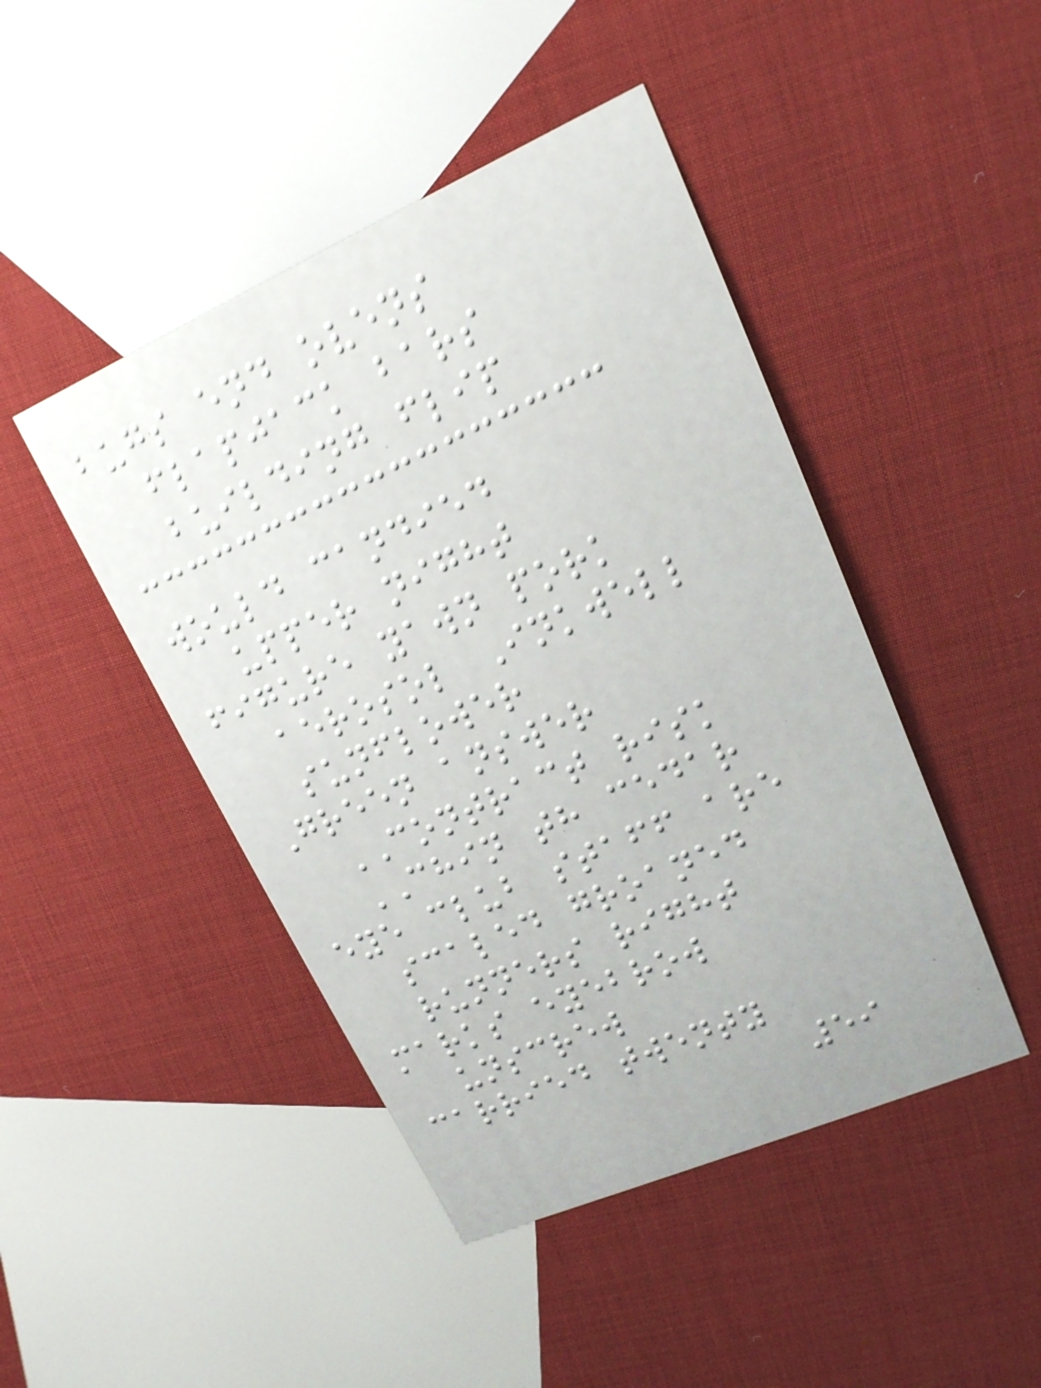bugs end ovens
flapjack bars
building flip
would candied
upper night
figure yawn pork
aerosol Inkwell
sunflower
Green answer
CONTRACT risk
CHIN th cedar
eye club staff are
scaled groaned
runners right
marks eyebrow
unscrew
carried twenty
59
